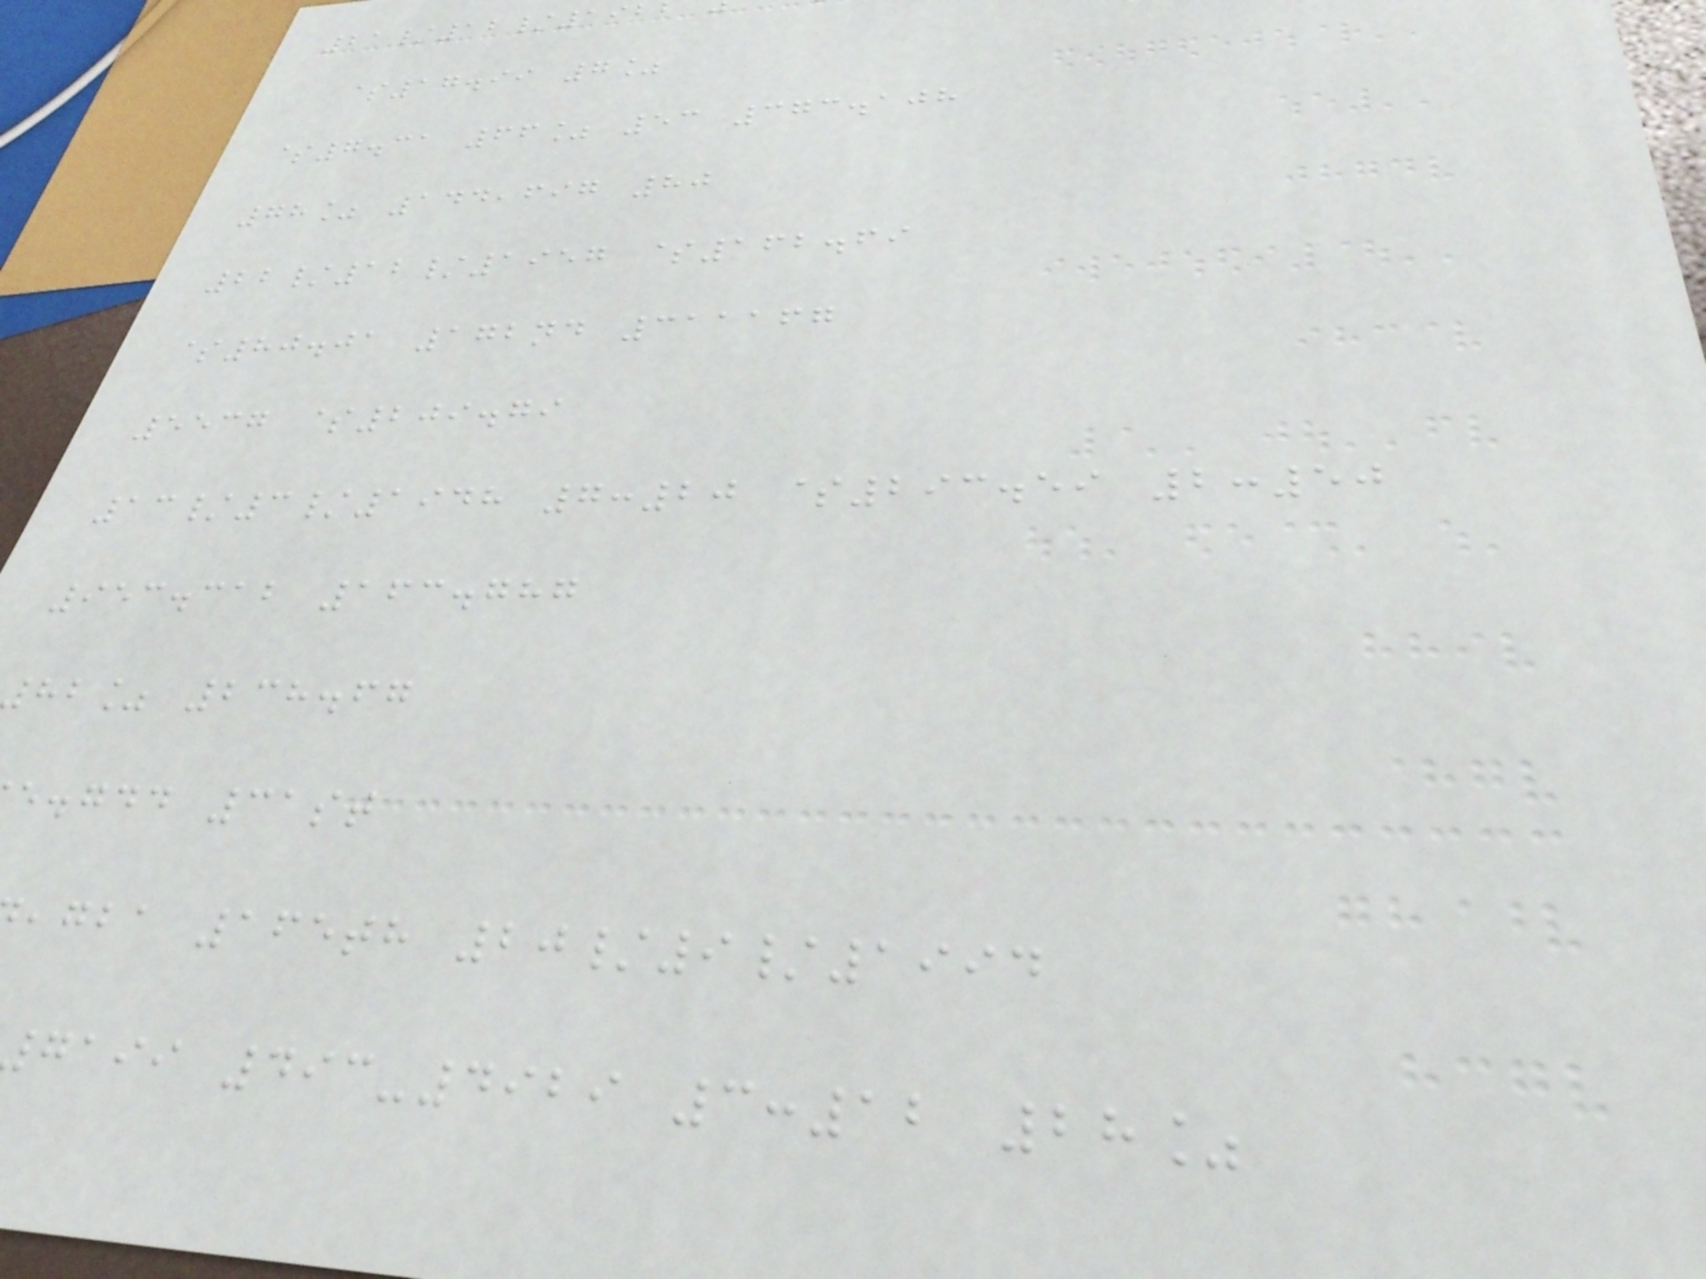21/12/192
$17.99 7%
$7.31 66% 53 373.108
78% 144,697 80
22/12/1957 $162.69
$80.01 172nd 311167
5537 $209.79
13/3/1948 7:20 $293.59 2:50
953.312 163.787
hb% 238.67
e.gdd 31st
,gba 165th 20/9/1994
gaii 493-4929 3:12 28%
